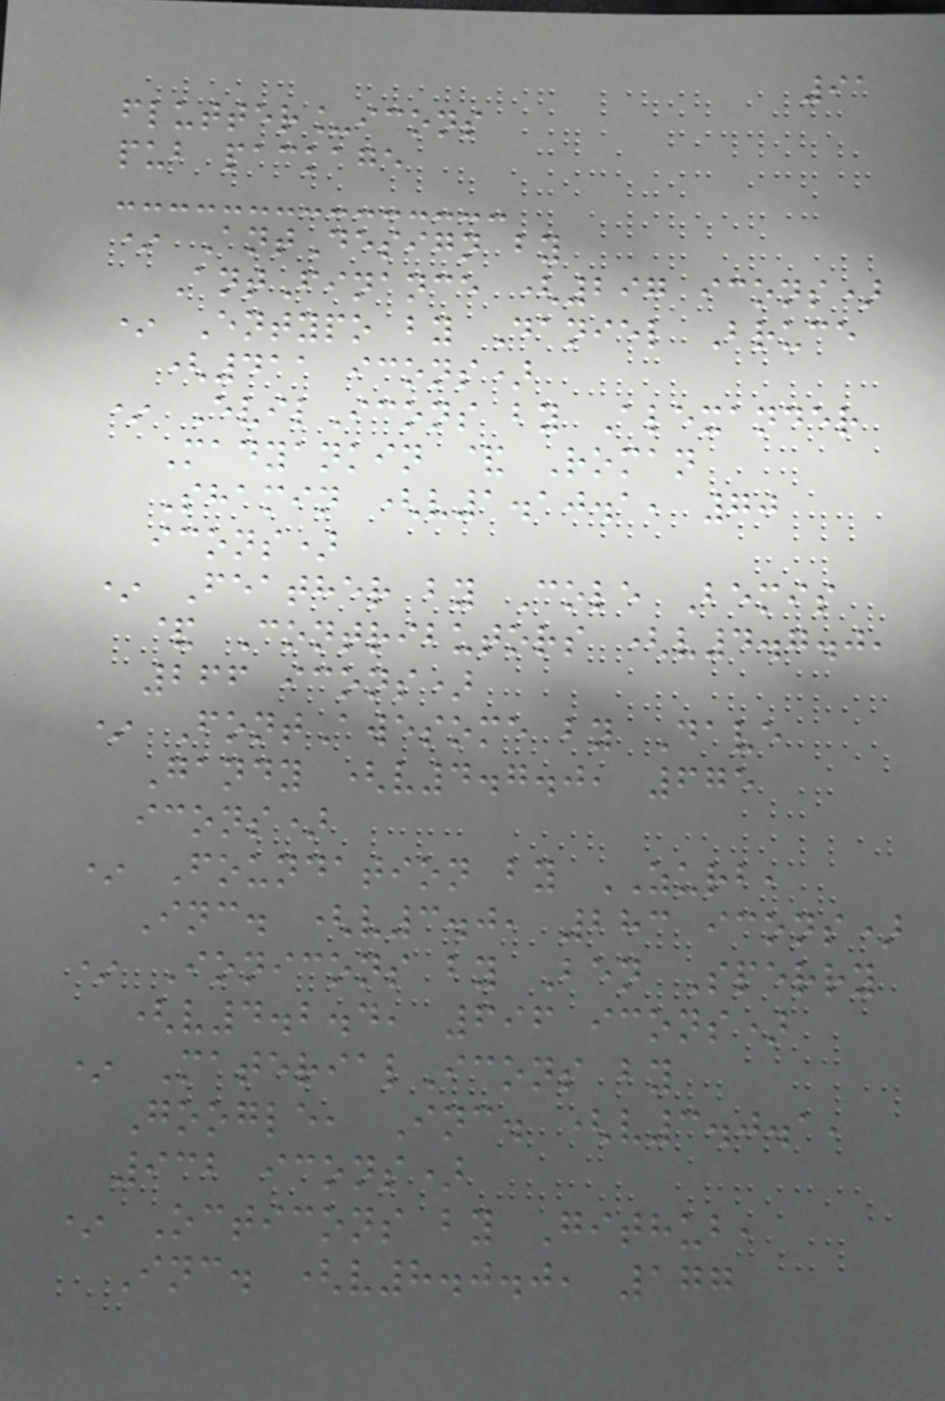91
flutter_icons
pub package
* AntDesign by
AntFinance (297 icons)
* Entypo by Daniel Bruce
(411 icons)
* EvilIcons by Alexander
Madyankin & Roman
Shamin (v1.10.1, 70
icons)
* Feather by Cole Bemis
& Contributors (v4.7.0,
266 icons)
* FontAwesome by Dave
Gandy (v4.7.0, 675
icons)
* Foundation by ZURB,
Inc. (v3.0, 283 icons)
* Ionicons by Ben Sperry
(v4.2.4, 696 icons)
* MaterialIcons by
Google, Inc. (v3.0.1,
932 icons)
* Octicons by Github,
Inc. (v8.0.0, 177
